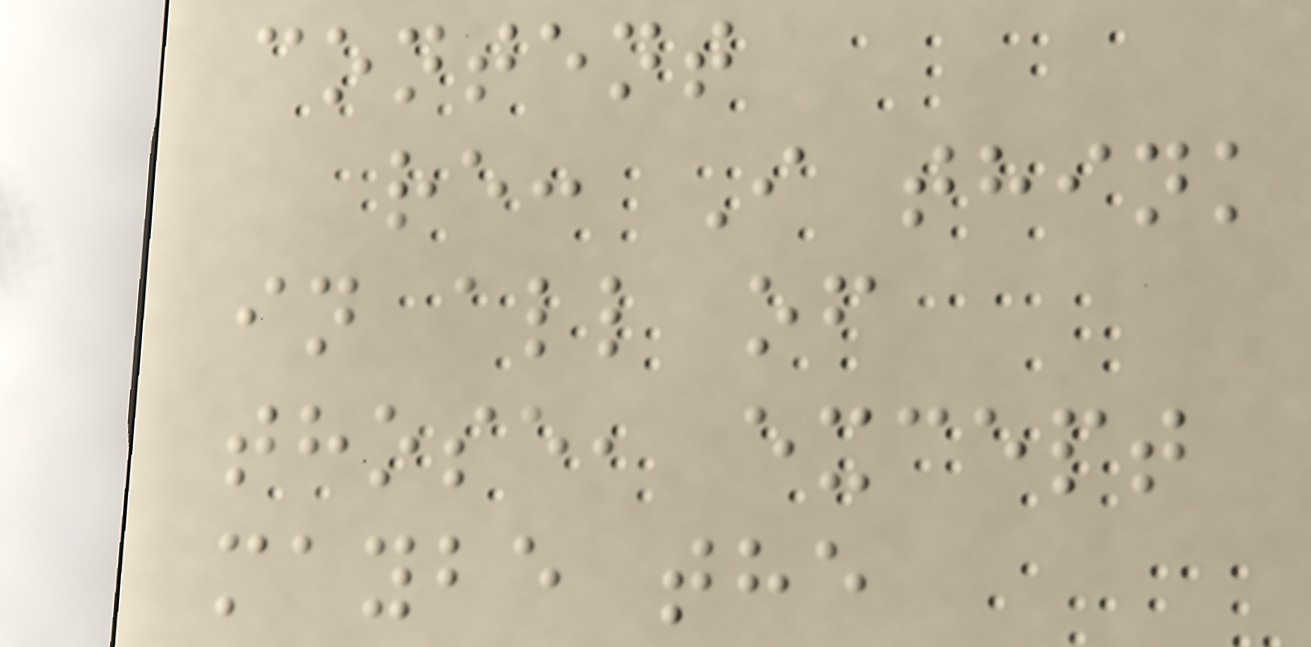content
re: I think
in all of
those, except
maybe the
